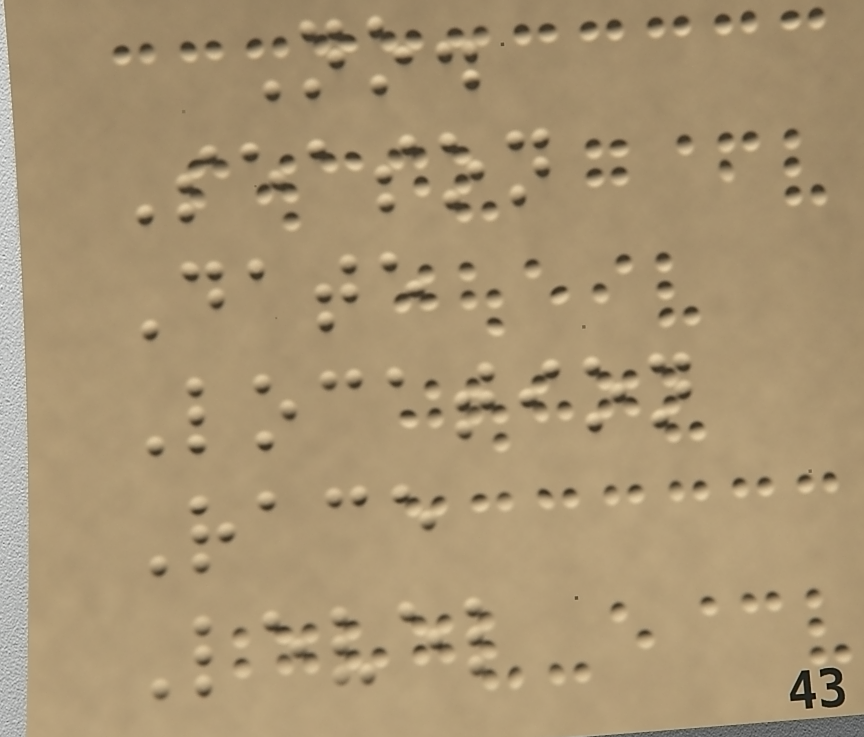No.
Season
Date
Location
Race
Level
